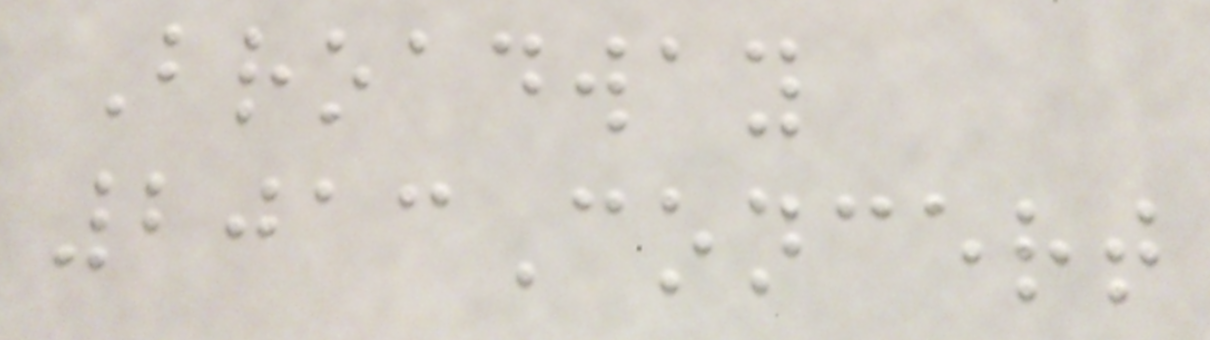Broadway
2013Concert
